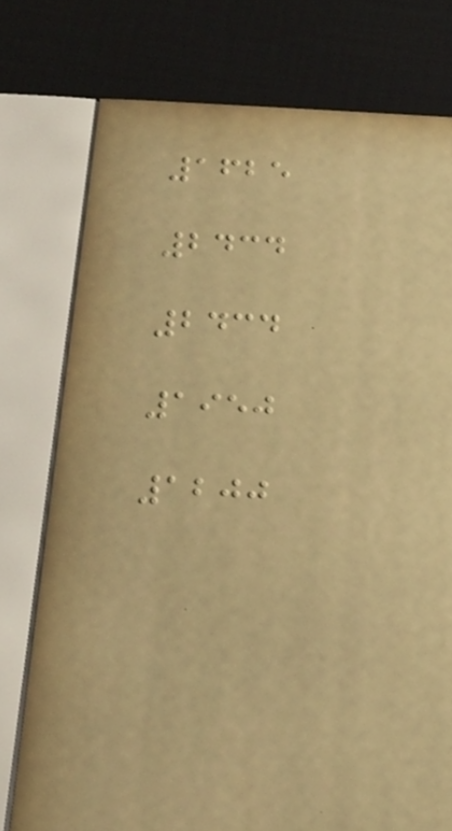1625
2434
2434
1950
1200
